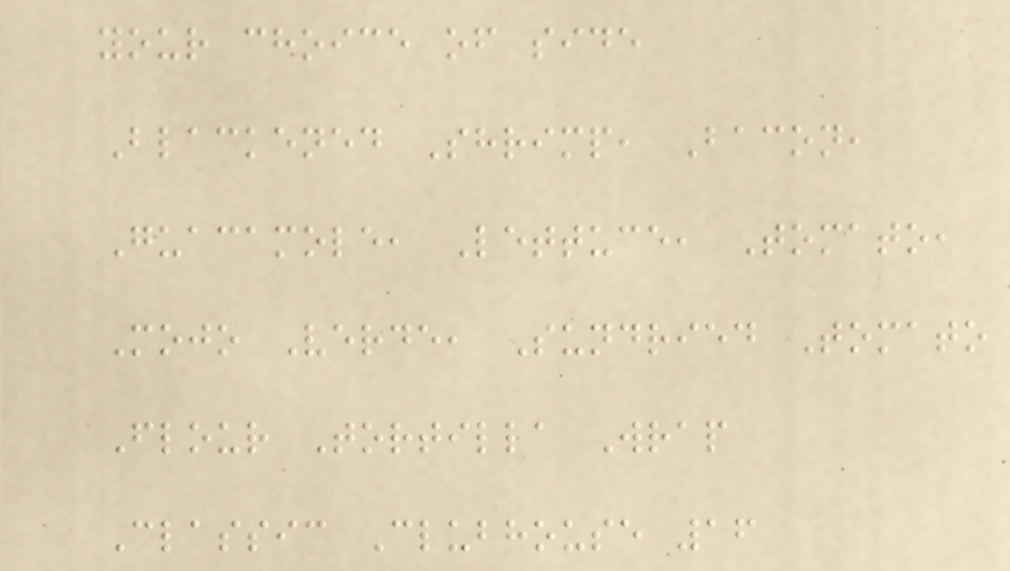your choice of side
Blackened Shrimp, Bacon,
Guacamole, Lettuce, Tomato,
Mojo Verde, Sundried Tomato
Flour Tortilla Wrap
Classic Clubhouse 16
